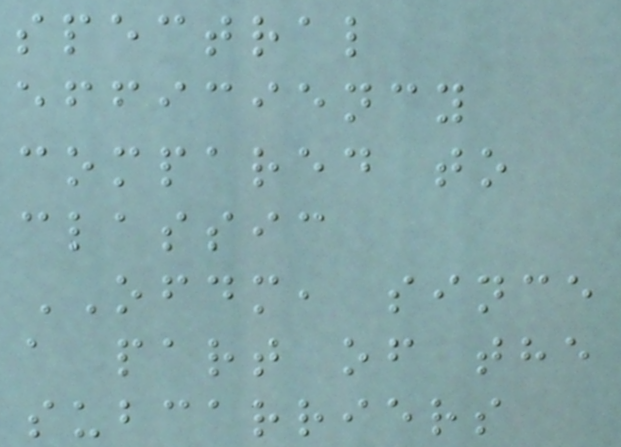spectral
efficiency
compared to
classic
OFDM, since
a part of the
subcarriers
